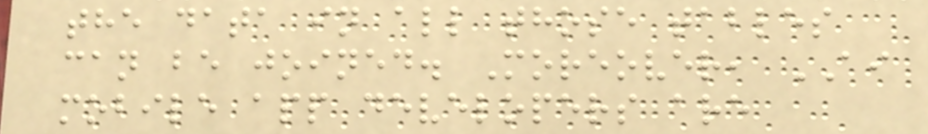the data in all those tables
can be joined. Moreover, AI
mobile app developers are
